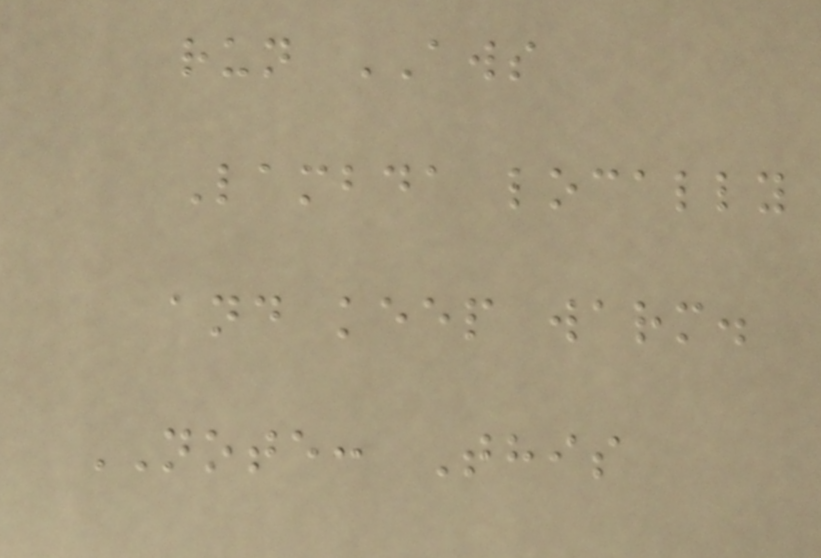run AWS
Lambda locally
and keep warm.
NOTE: This
